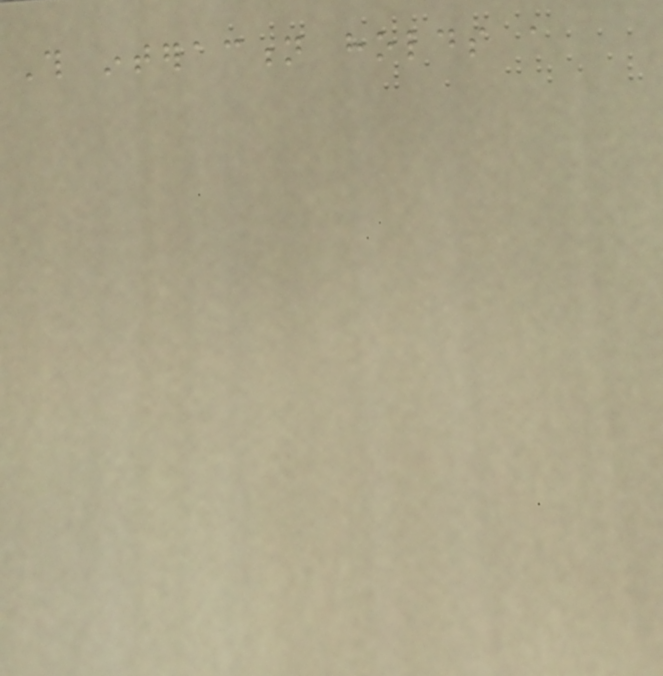This interaction holds a
